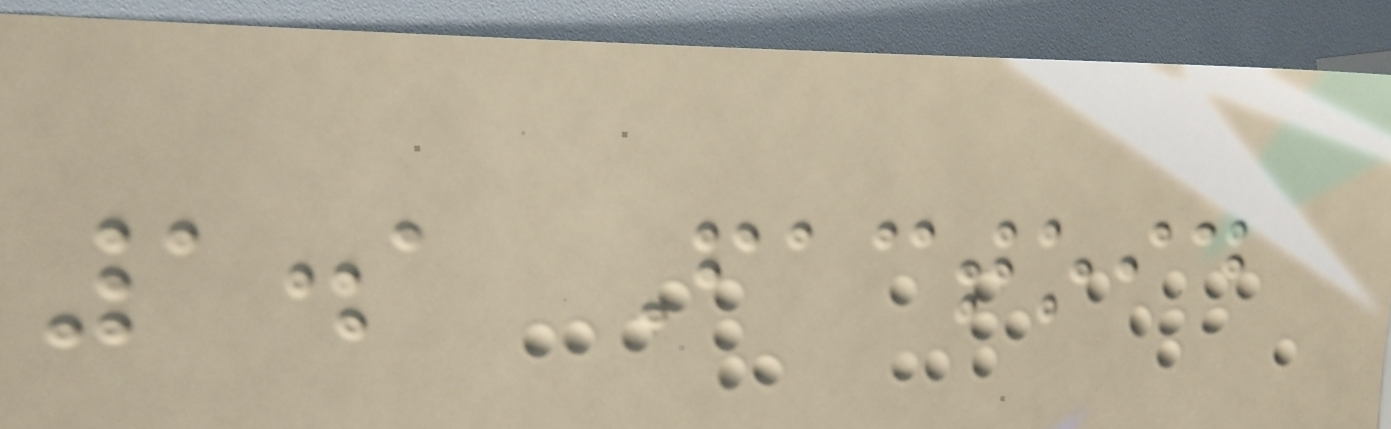1.1 Factoid
